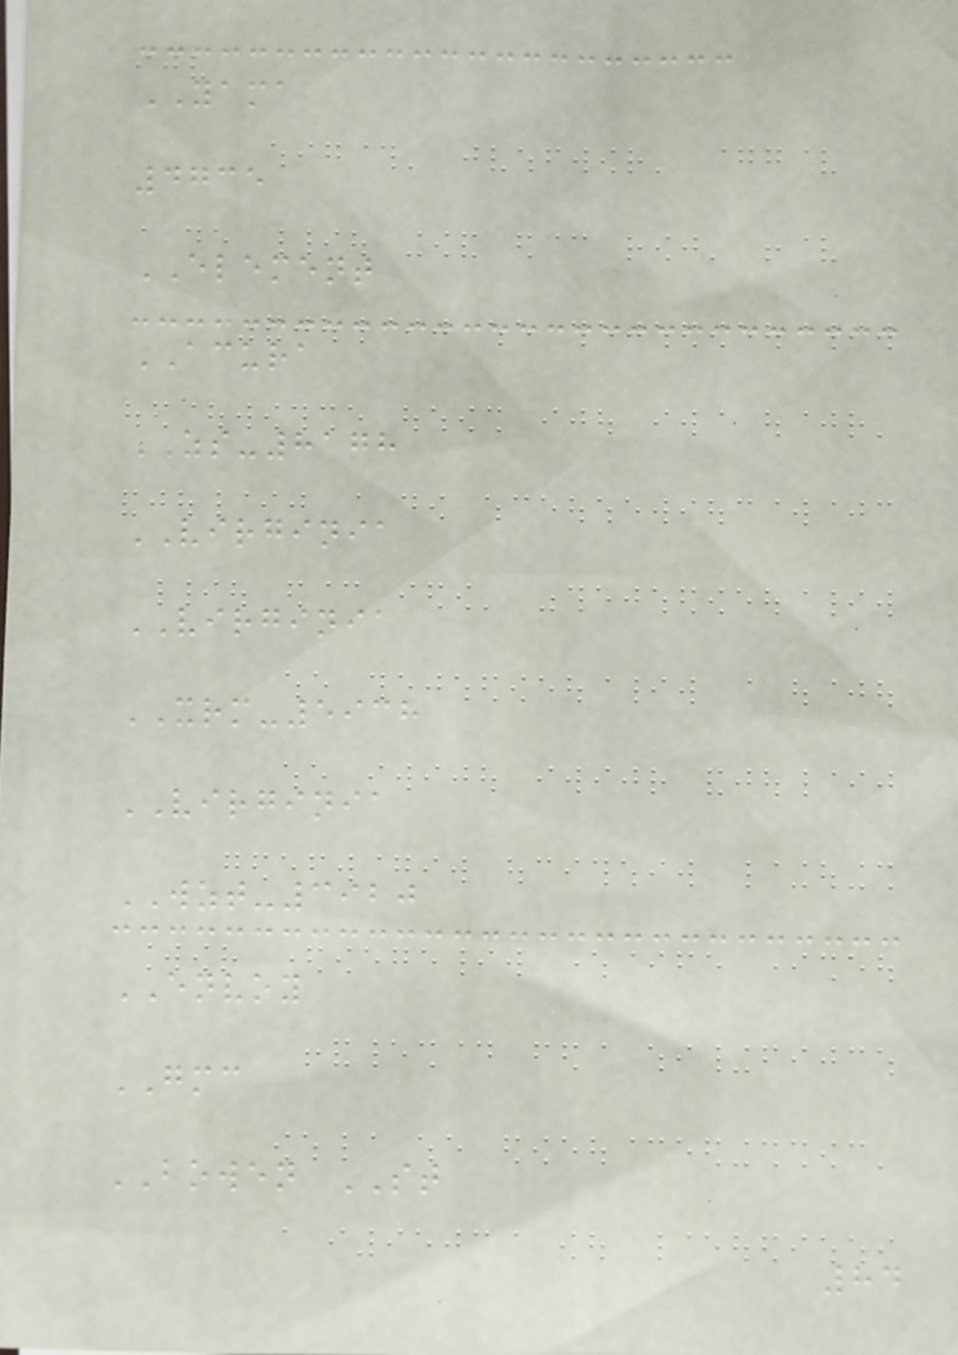YAMA
4735
ELEMENT
ACURA
ZS-8178
VIRGINIA
VIRGINIA
XRM-5938
VIRGINIA
WZT-3920
ENVOY
GMC
BOWEN ST
84
